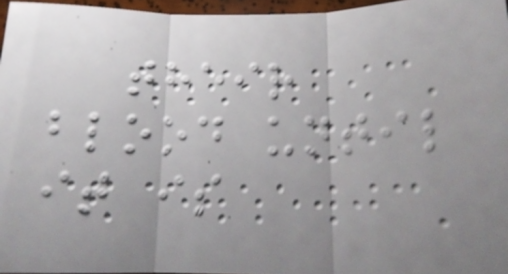their
blood until
it is
